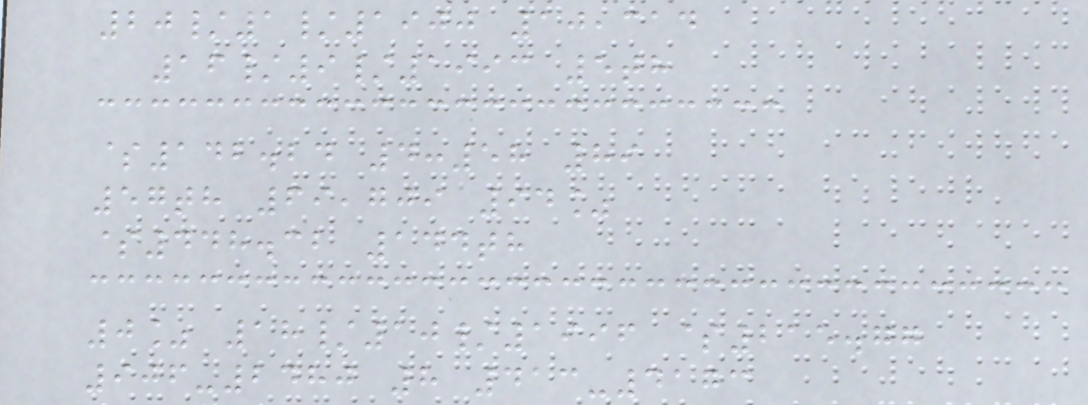20/1/1900 10,314
16/9/1993 5th
$142.24 4:58 89
57th 69,709 94%
$448.32 144th
0% 18/10/1996 $215.77
906-2480 8 413-4173
